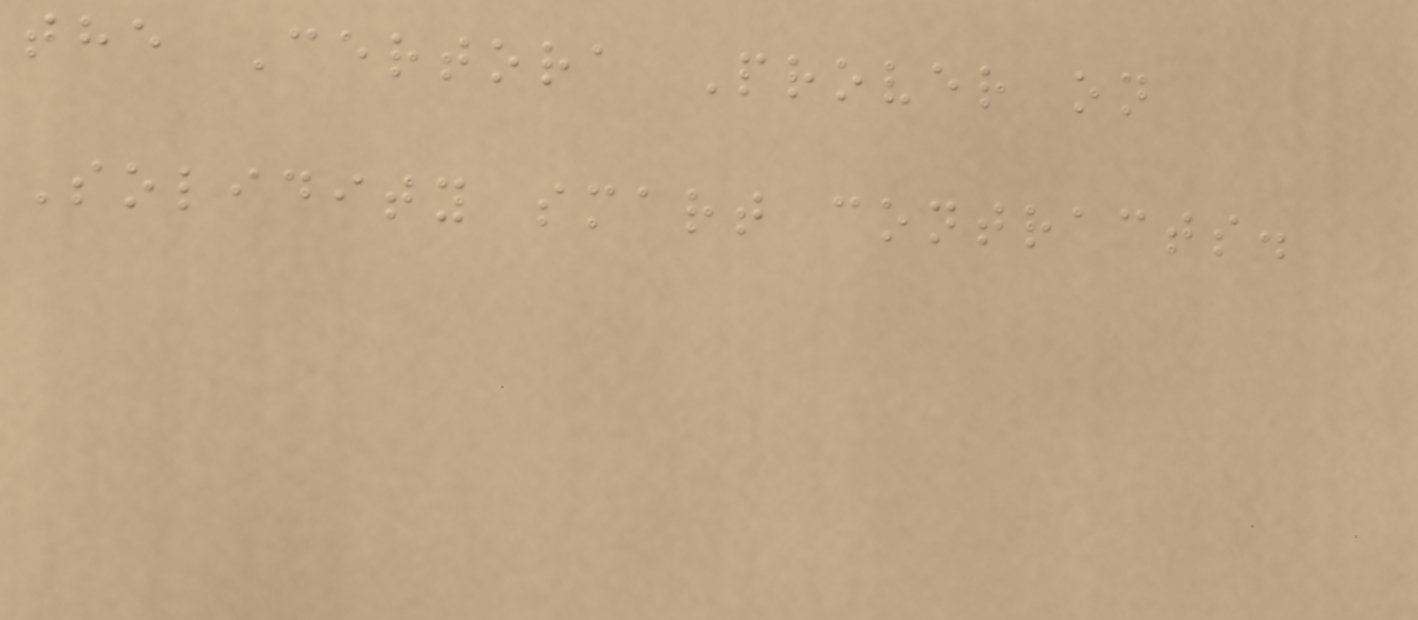the Certora Prover on
Solidity smart contracts.
